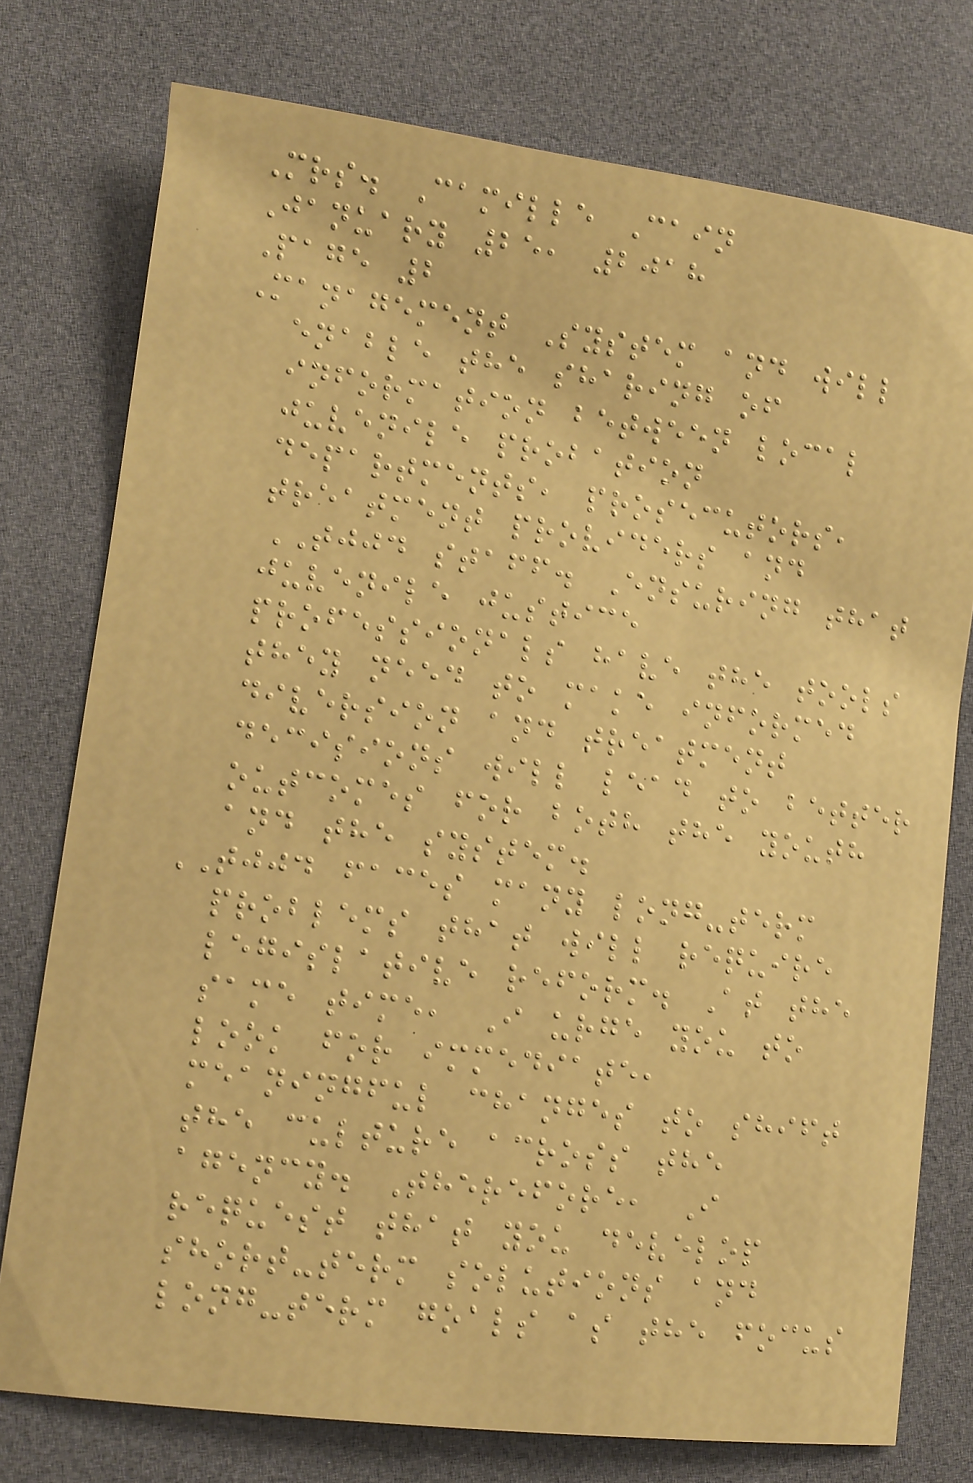Mrs. Camille Cain
January 25, 2018
Page 2
Management System and will
enable the sharing of
information between local
juvenile probation
departments, prosecutors,
treatment providers and
TJJD staff. Ensuring that
juvenile justice
professionals have the tools
they need to make informed
diversion and treatment
decisions will lead to better
outcomes for both the youth
and the system.
TJJD faces many long-term
problems that will require
legislative reform. At the
same time, I urge you to
look for immediate,
meaningful changes to shift
the culture across the
agency. Therefore, I
request that you develop
short-term solutions and
long-term goals as the focus
